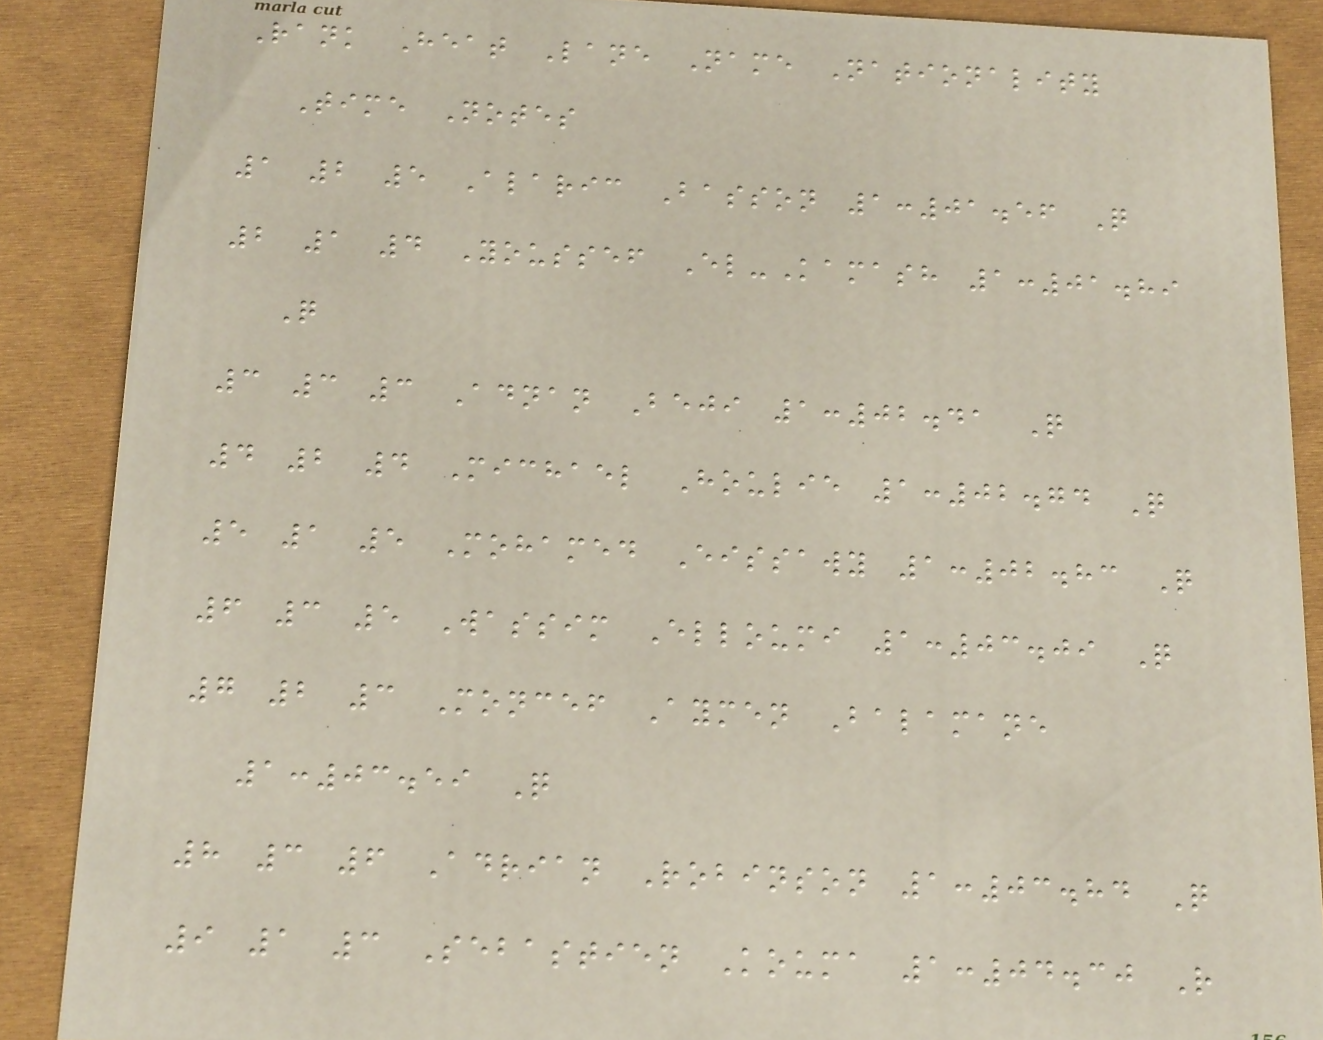Rank Heat Lane Name Nationality
Time Notes
1 2 5 Alaric Basson 1:01.56 Q
2 1 4 Youssef El-Kamash 1:01.89
Q
3 3 3 Adnan Beji 1:02.41 Q
4 2 4 Michael Houlie 1:02.74 Q
5 1 5 Mohamed Eissawy 1:02.83 Q
6 3 5 Wassim Elloumi 1:03.09 Q
7 2 3 Moncef Aymen Balamane
1:03.59 Q
8 3 6 Adrian Robinson 1:03.84 Q
9 1 3 Sebastien Kouma 1:04.30 R
